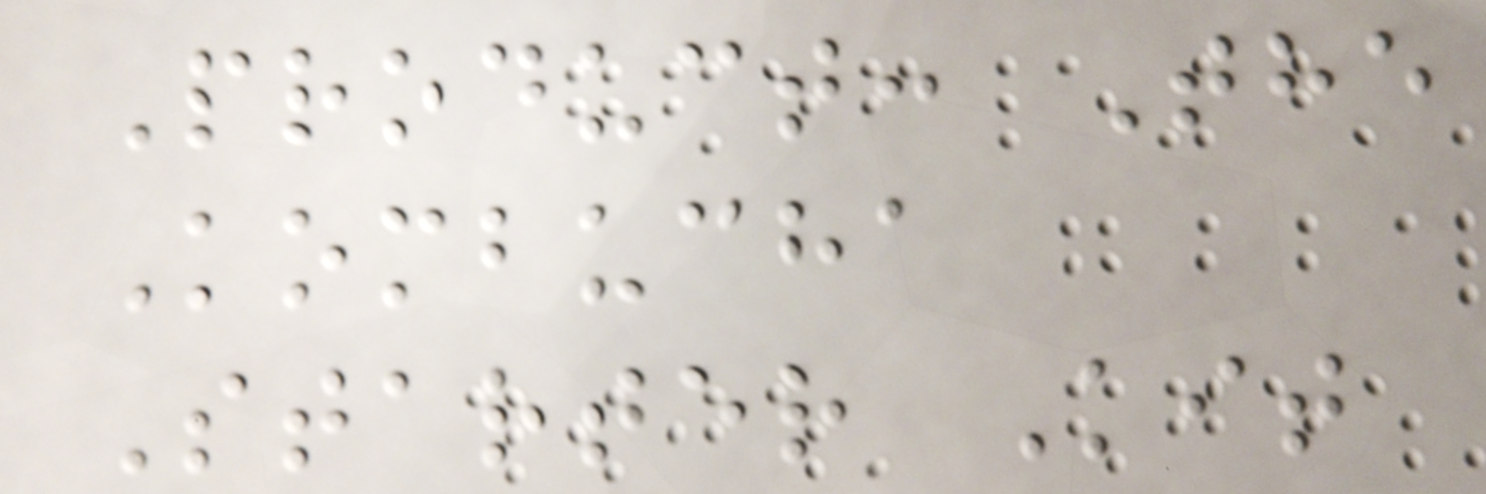Product: The
Kombucha
Starter Kit
